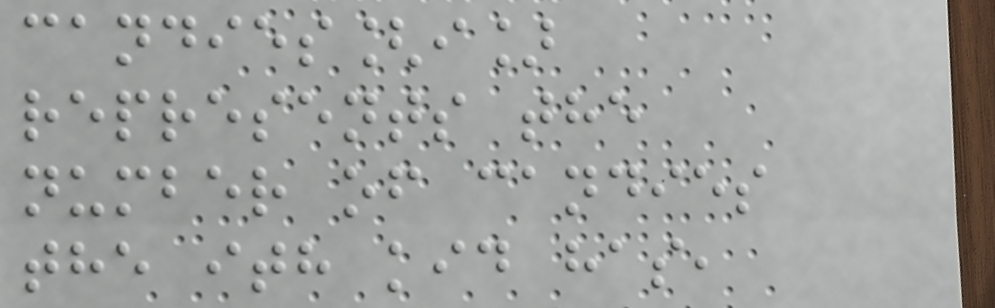candies[i]
represents the
number of candies
the ith kid has,
